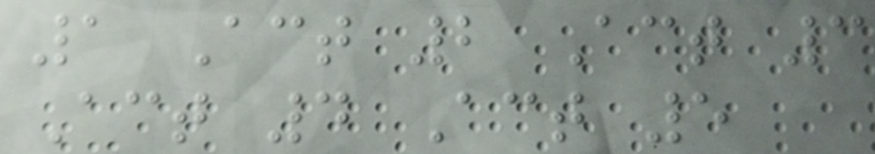1 Act 2 Act 3
Act 4 Act 5
